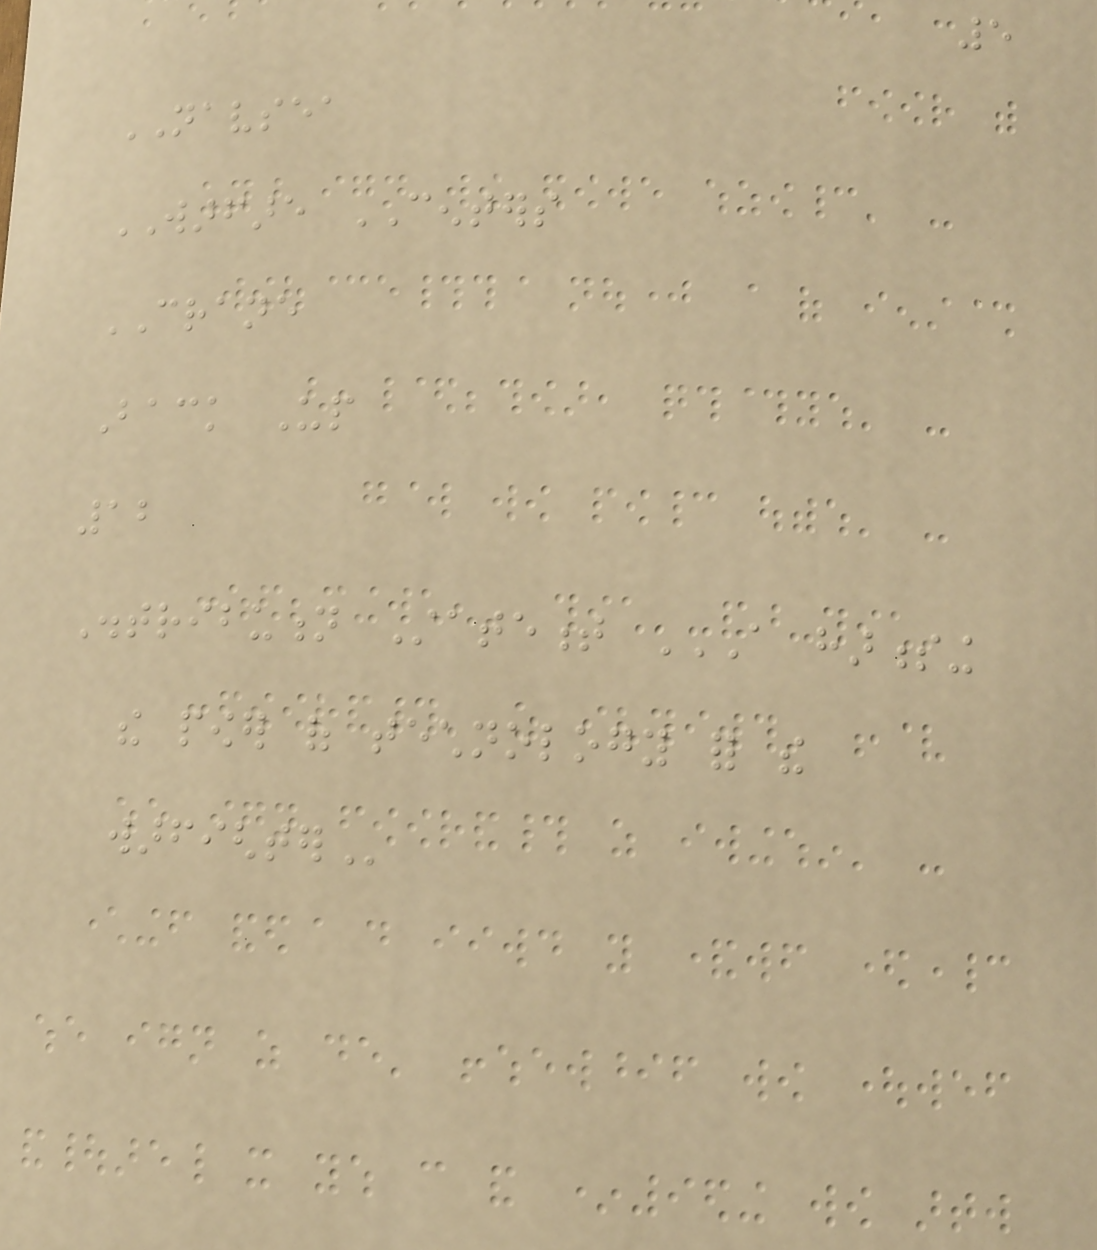5
NAVSEA
WARFARE CENTERS
CRANE
Back Up
12
Distribution Statement A HARNESSING
THE POWER OF TECHNOLOGY FOR THE
WARFIGHTER
